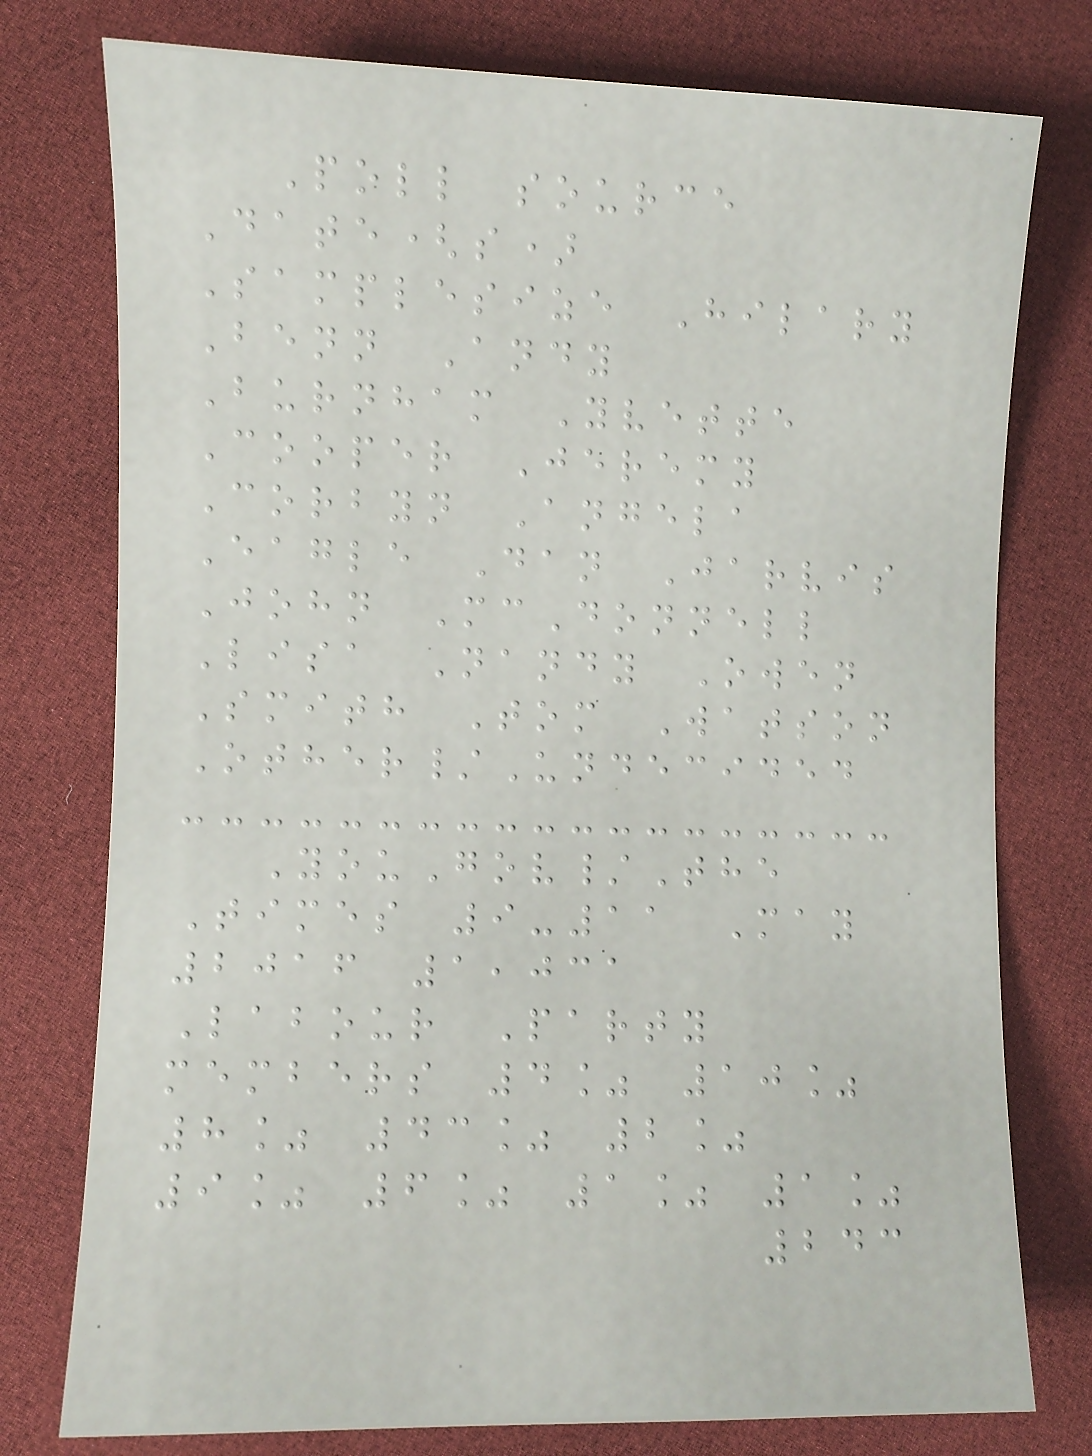Poll source
Date(s)
Samplesize Hilary
Benn Andy
Burnham Yvette
Cooper Jeremy
Corbyn Angela
Eagle Dan Jarvis
John McDonnell
Lisa Nandy Owen
Smith Tom Watson
Other/Undecided
YouGov/The
Times 9-11 May
2016 1,031
Labour Party
members 4% 10%
8% 43% 2%
9% 6% 1% 1%
243
